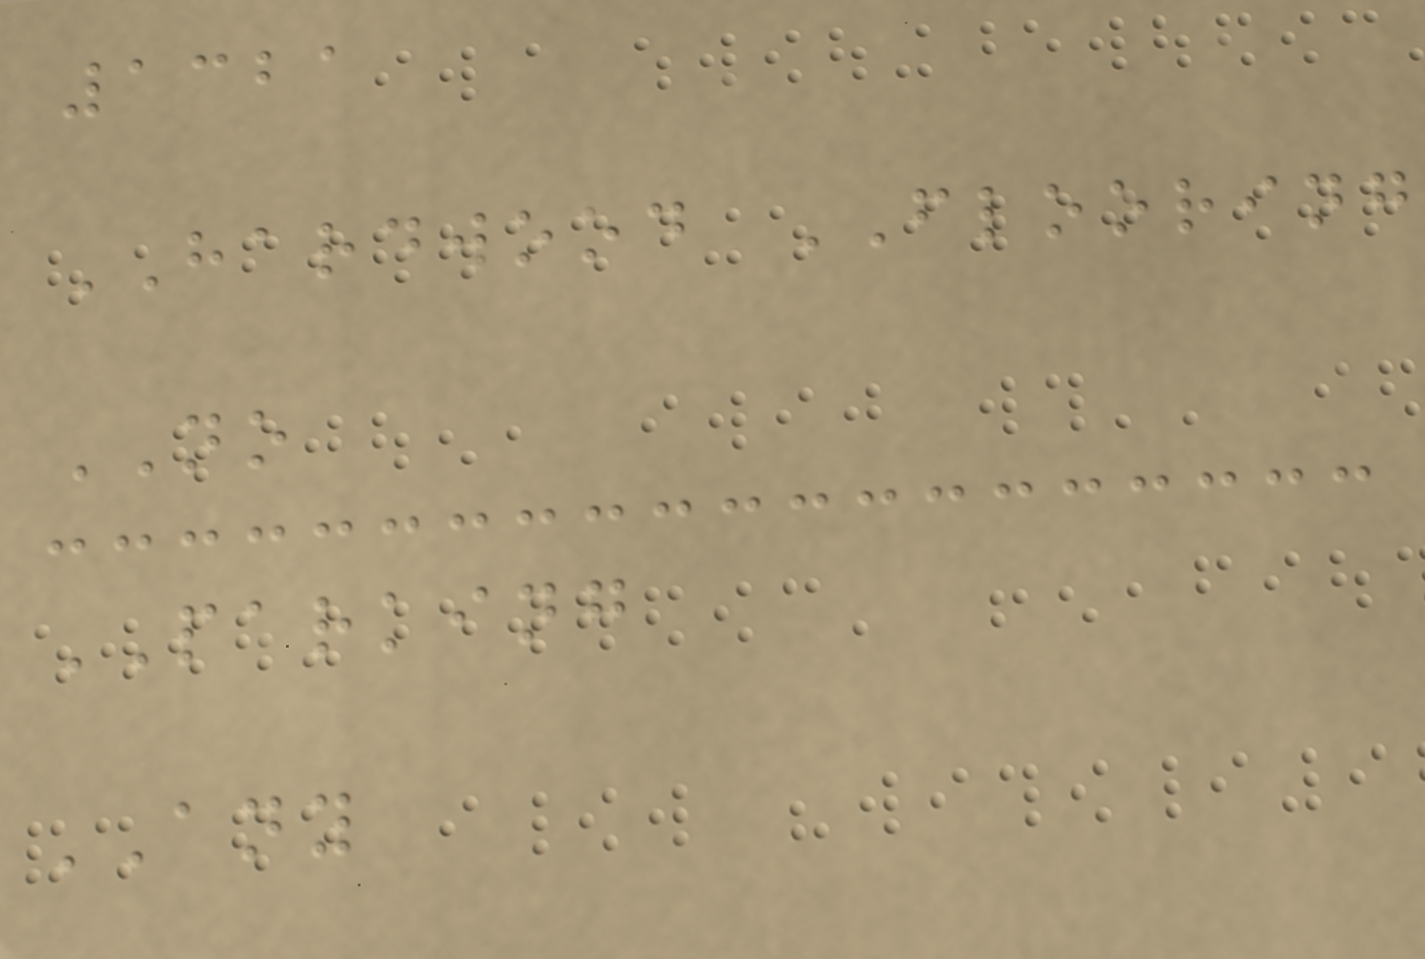1321
HARDWOOD FLOORING
NO
PARKING
ANY
